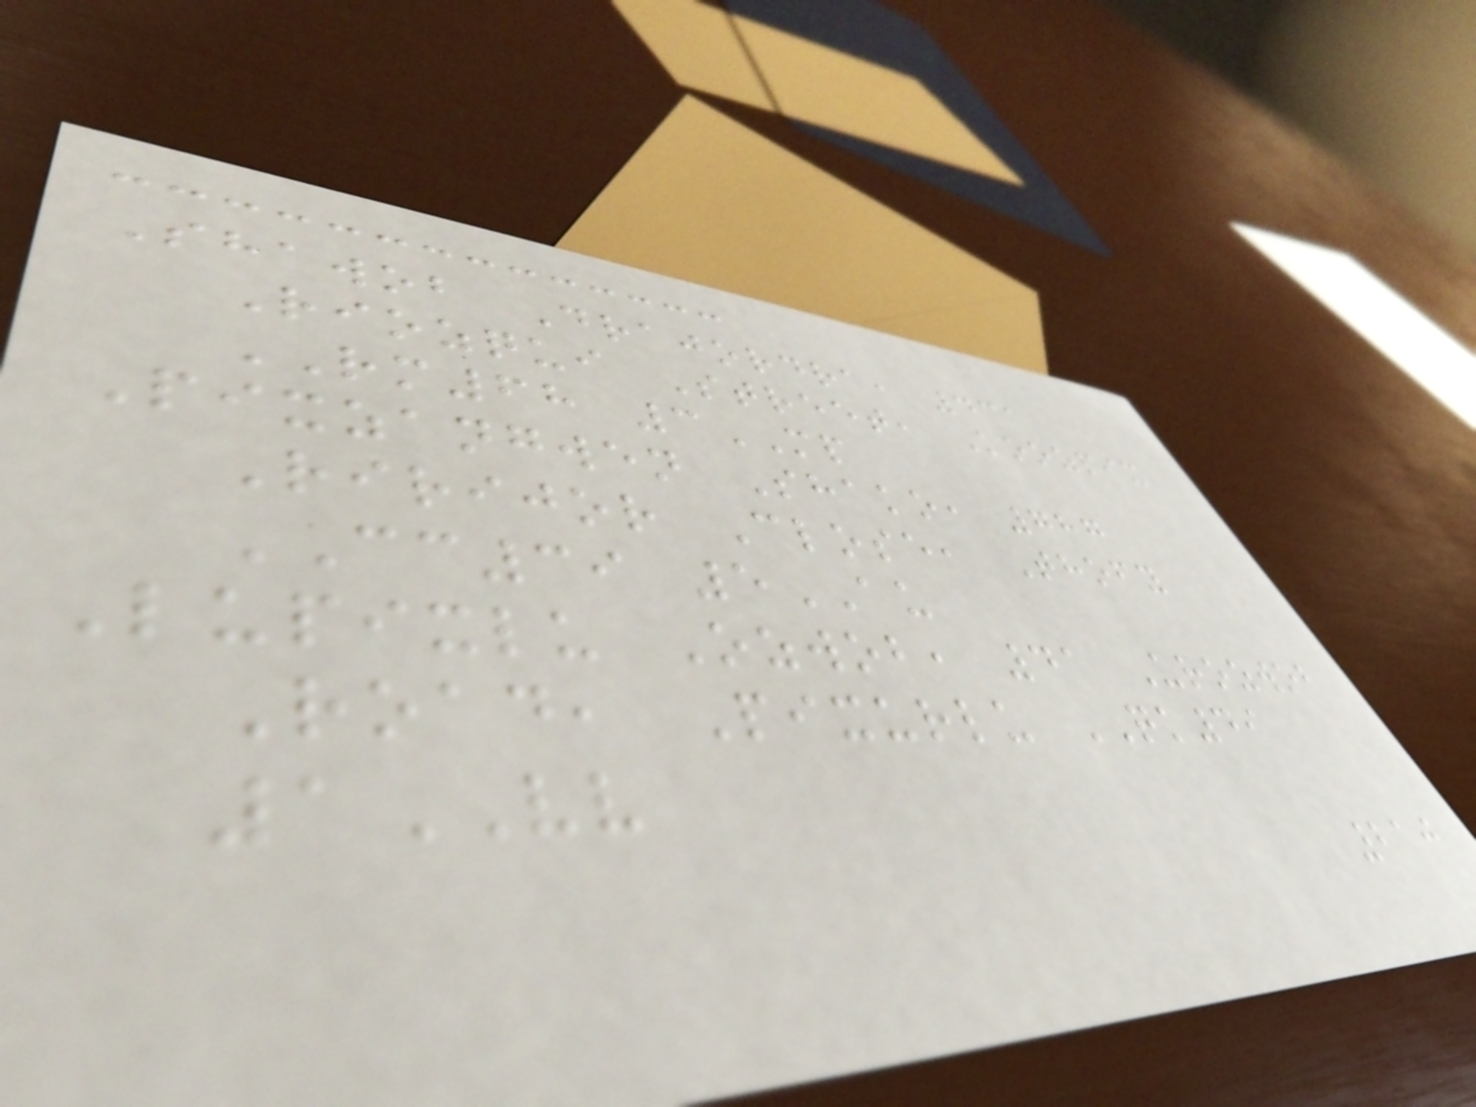Shawob Drajordra, 431
Riozqui Street, Koozpix
RM68 3MP
Pixzangwen Shako, 787
Ririjor Close, Thofy
CC39 5AU
Lupixlu Ozwob, 41 Urozwob
Road, Pixurlu QK49
1VV
210
